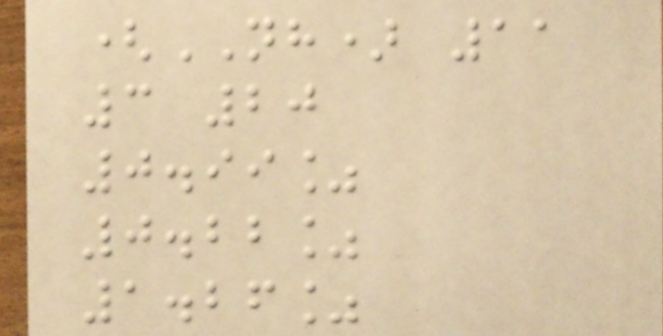(NH) 11
3 20
0.99%
0.22%
1.26%
